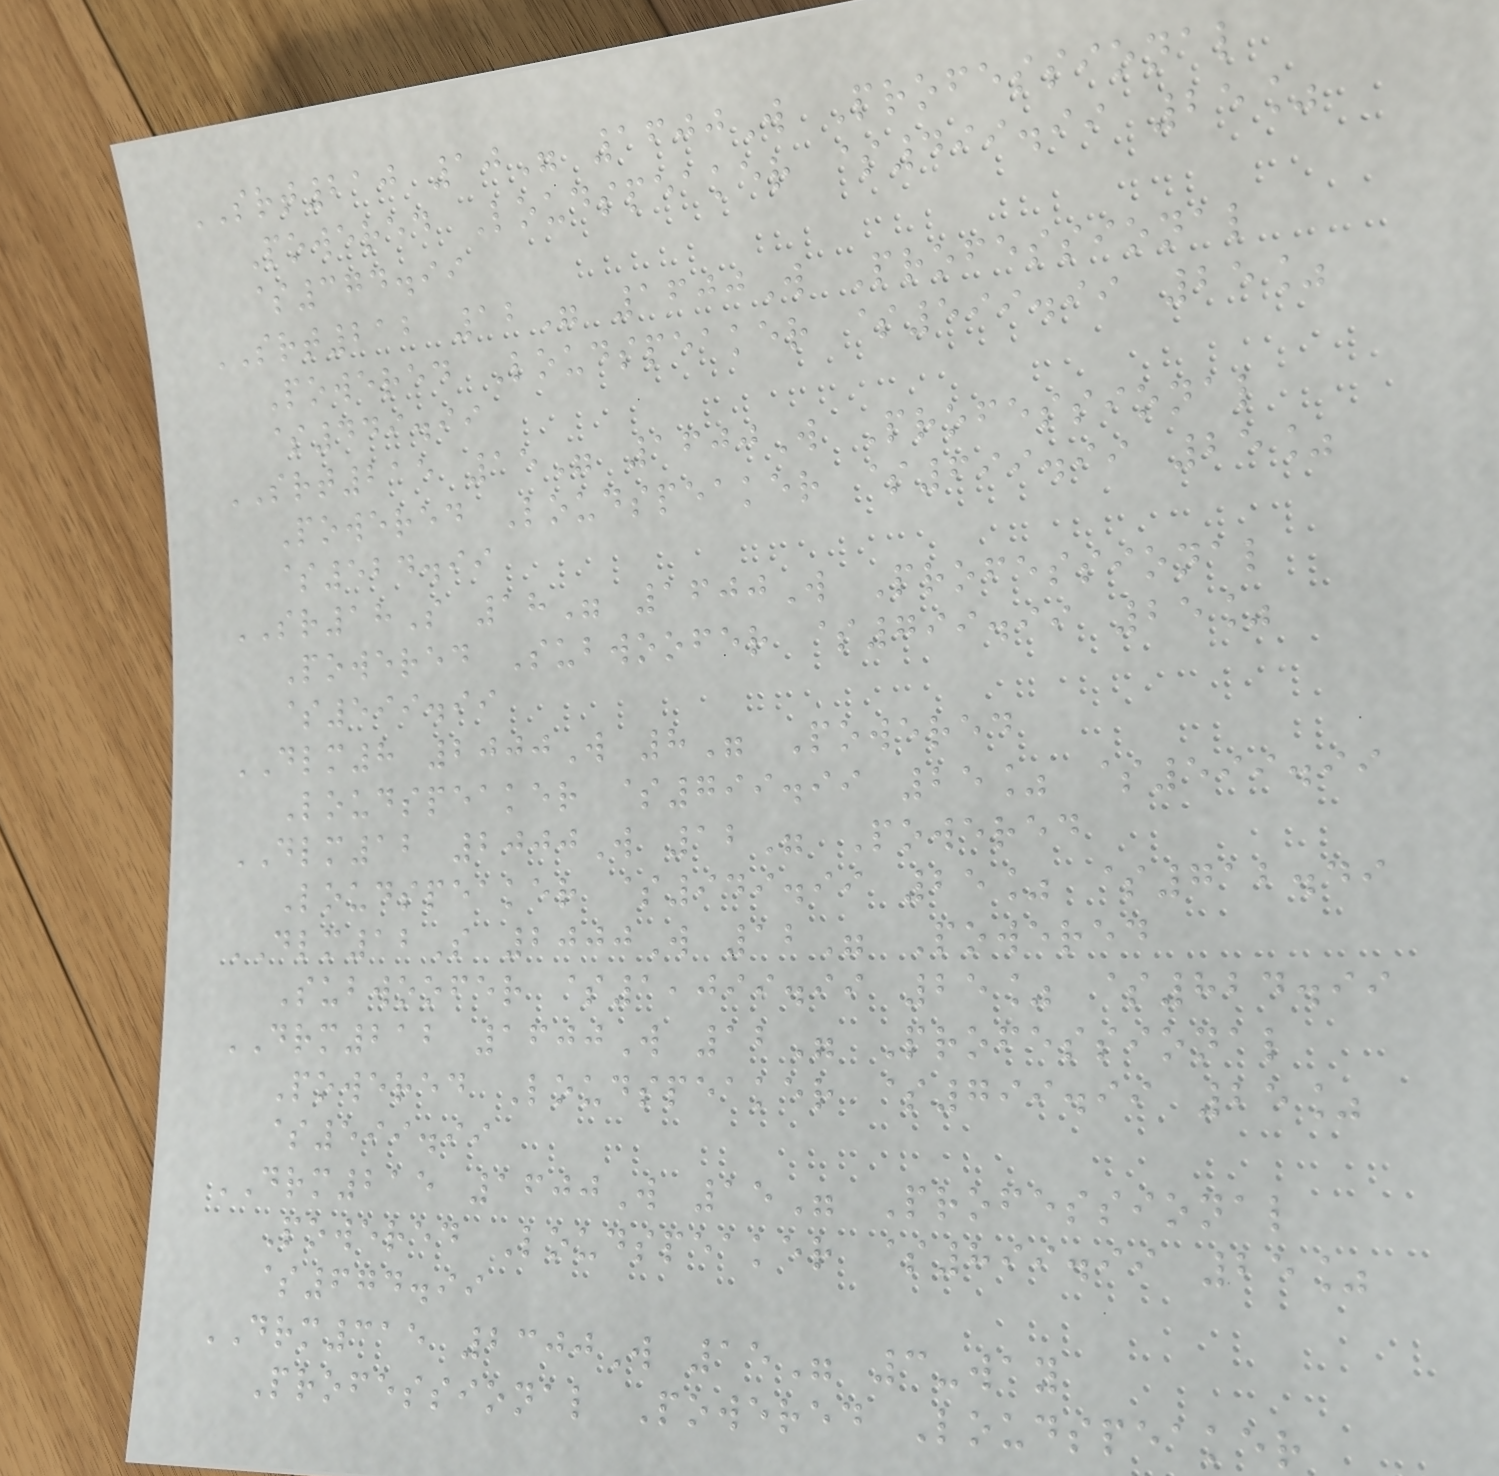SRT210 10" 1600W Professional
Powered Loudspeaker $499.99 25%
$374.99
SRT212 12" 1600W Professional
Powered Loudspeaker $599.99 25%
$449.99
SRT215 15" 1600W Professional
Powered Loudspeaker $699.99 25%
$524.99
SR18S 18" 1600W Professional
Powered Subwoofer $799.99 25%
$599.99
DLM8 2000W 8" Powered
Loudspeaker $799.99 25% $599.99
DLM12 2000W 12" Powered
Loudspeaker $949.99 25% $712.49
DLM12S 2000W 12" Powered
Subwoofer $1,099.99 25% $824.99
DRM212 1600W 12" Professional
Powered Loudspeaker $799.99 25%
$599.99
DRM215 1600W 15" Professional
Powered Loudspeaker $899.99 25%
$674.99
DRM315 2300W 15" 3-way
Professional Powered Loudspeaker
